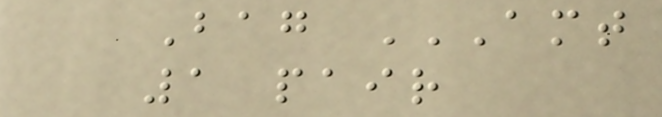Bag AMT
1 PAIR
